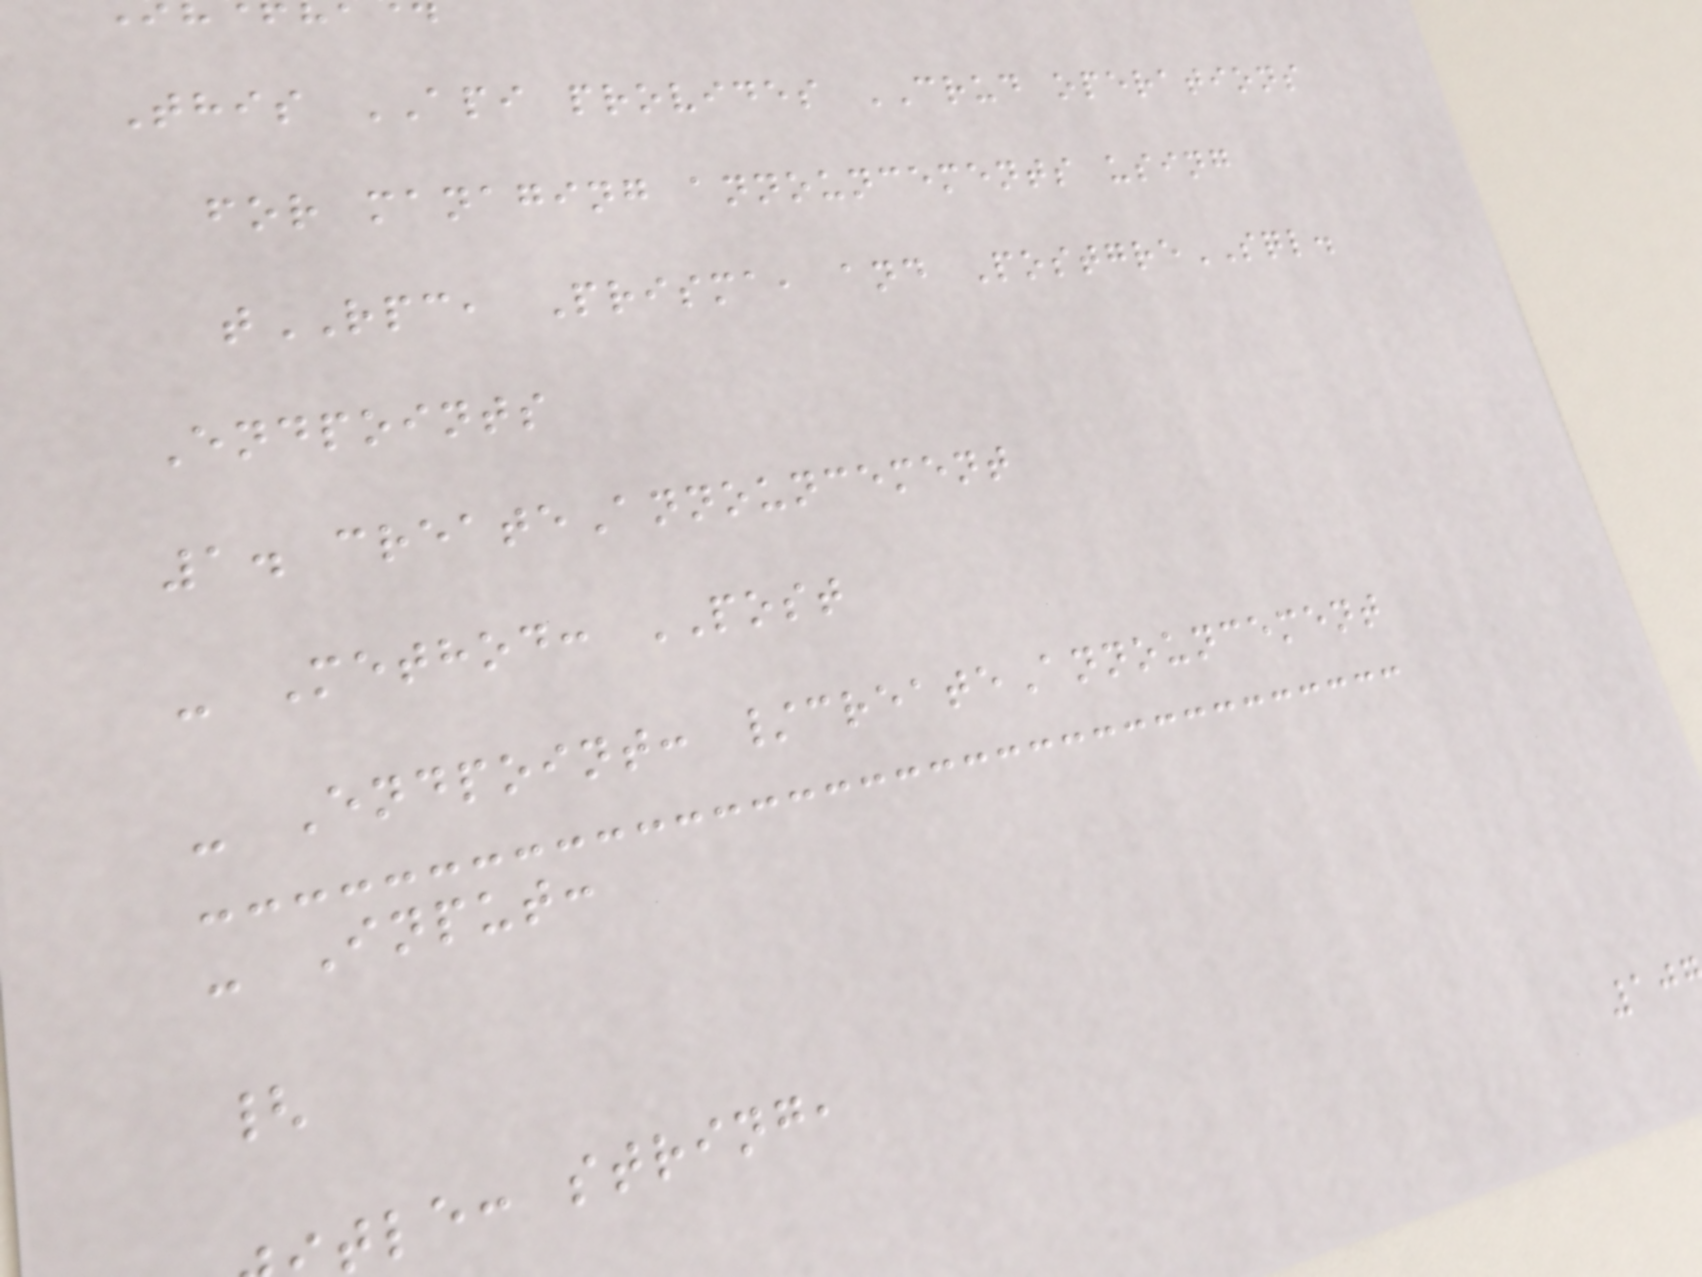This API provides CRUD operations
for managing announcements using
tRPC, Prisma, and PostgreSQL.
Endpoints
1. createAnnouncement
- Method: POST
- Endpoint: /createAnnouncement
- Input:
{
tle: string,
